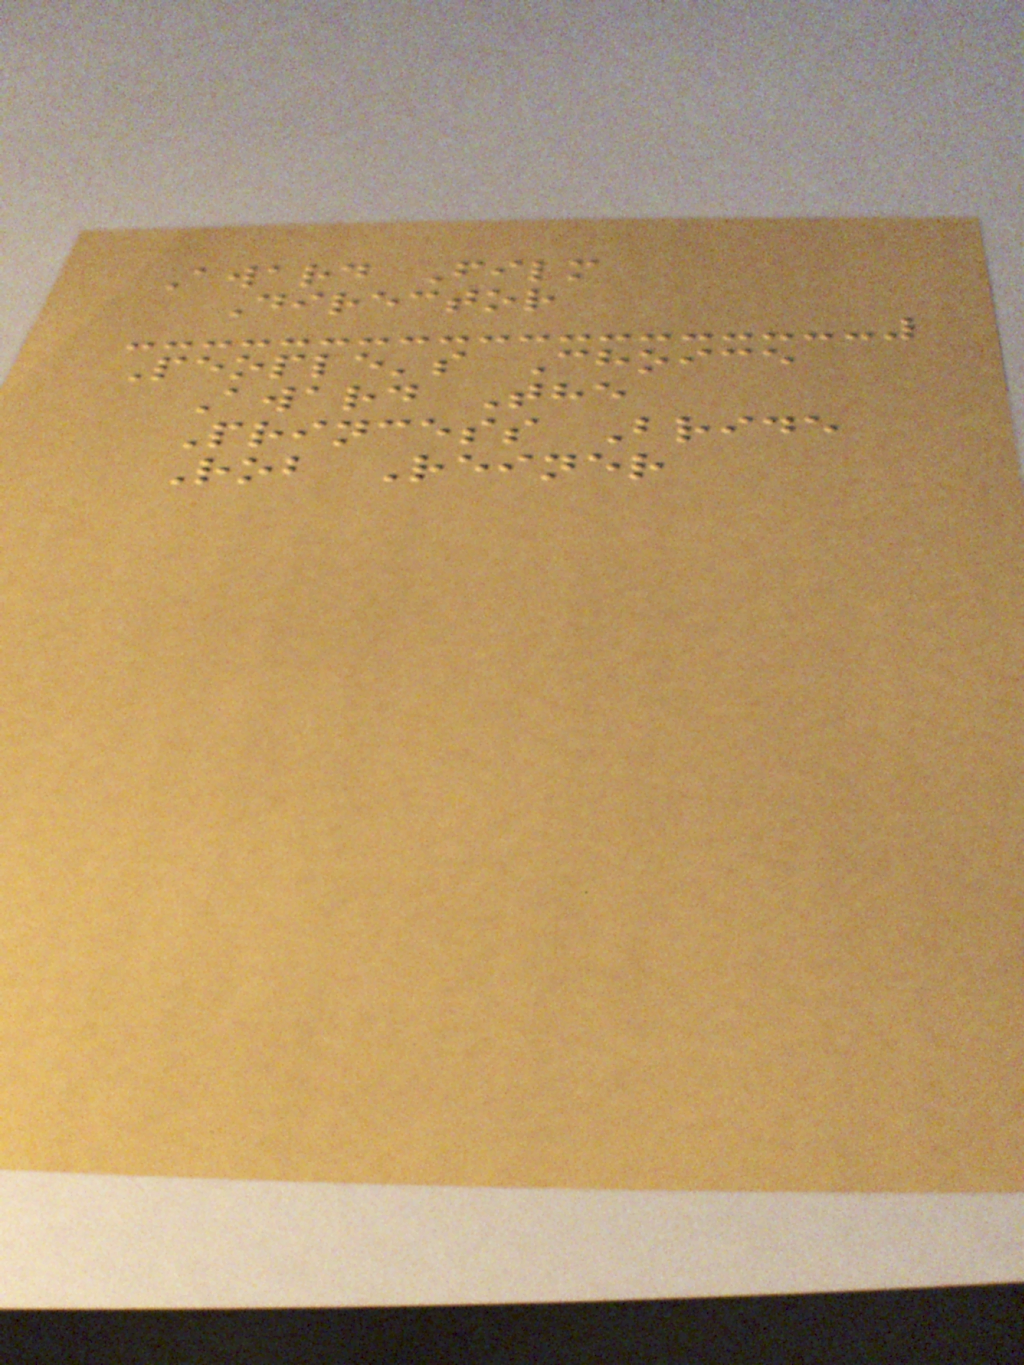Award Film
Director
People's Choice
Award The
Princess Bride
Rob Reiner
